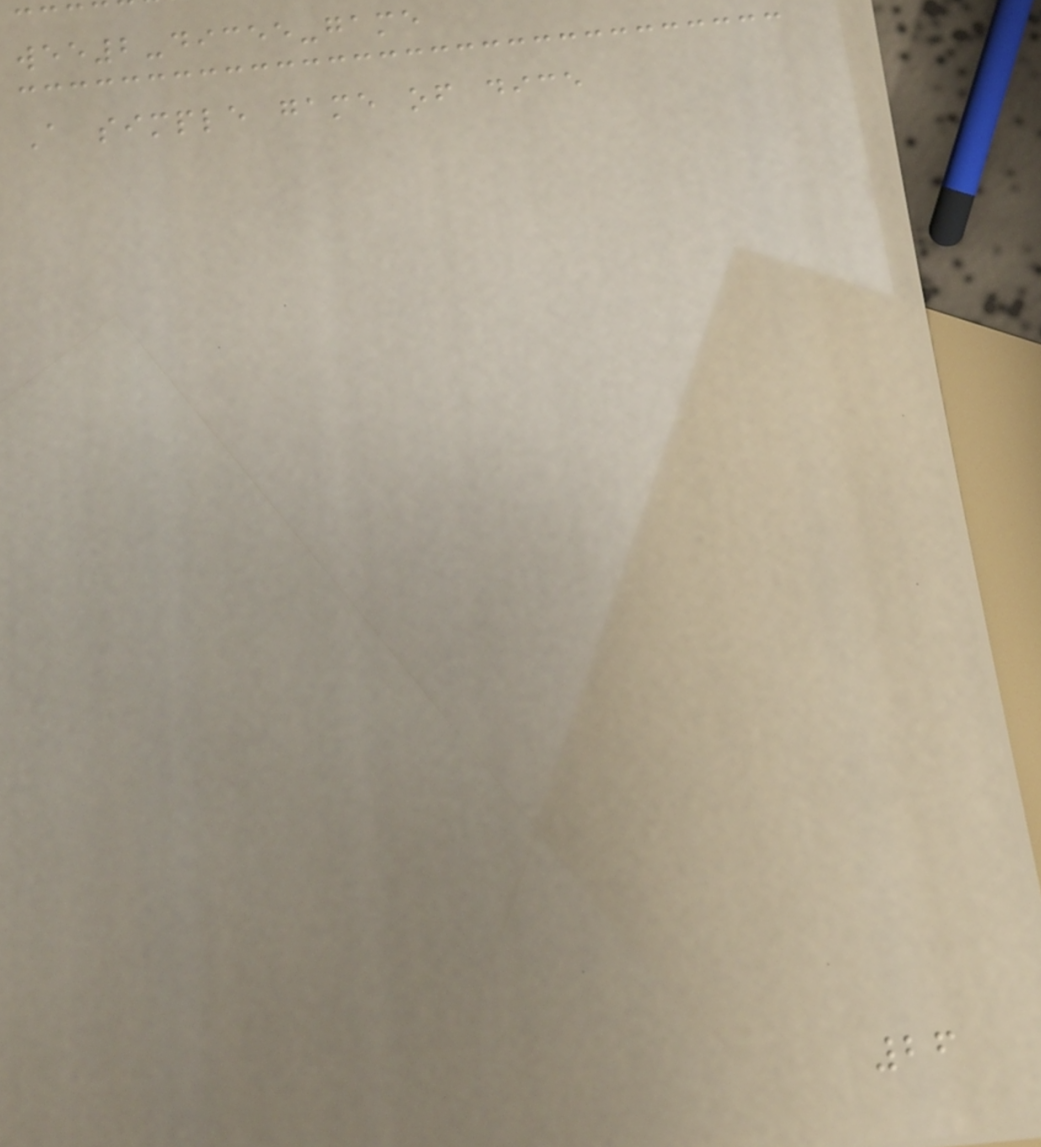wee2-dicee-game
A simple game of dice
26
